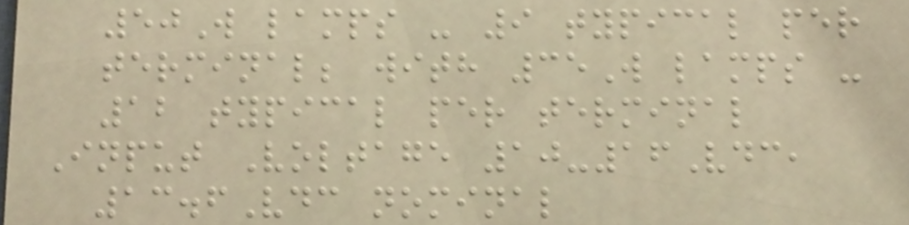50W lamps - 9 typical per
terminal; with 35W lamps -
12 typical per terminal
Input Voltage 10-16Vdc,
13.6Vdc nominal
